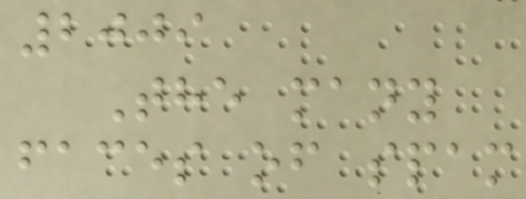2009
The many
faces of spam
